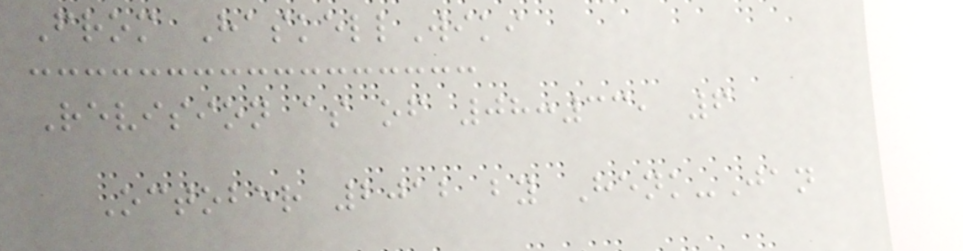From HaskellWiki
Revision as of 08:33, 6
October 2012 by Henk-Jan
